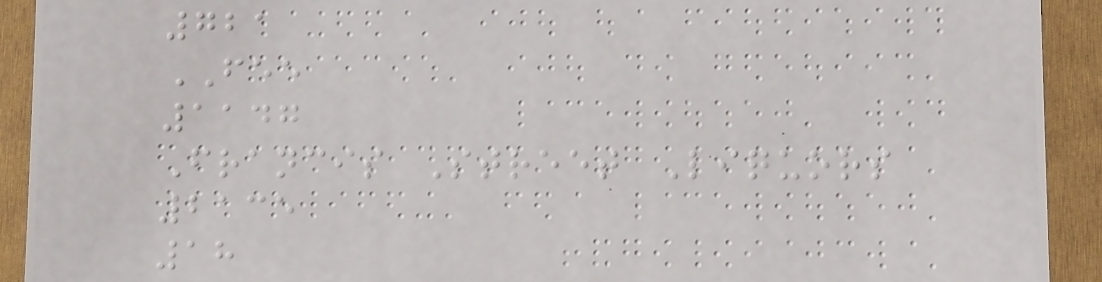721
FEE
1147
Francis Street Liquors
2135
18
